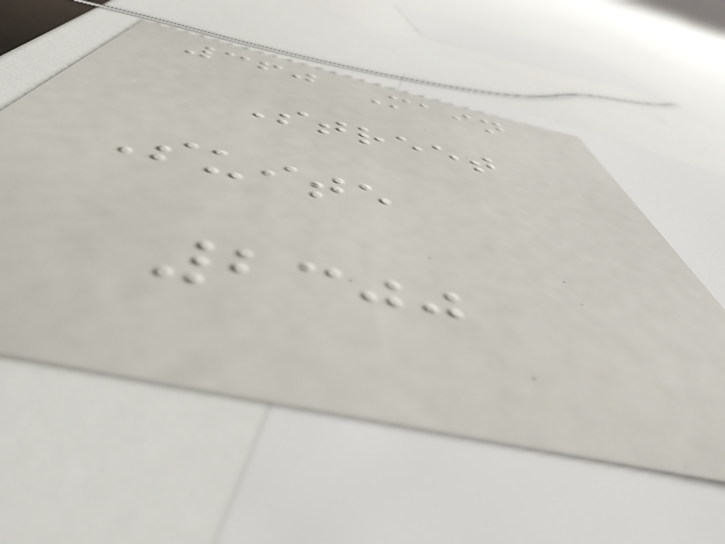360 Main
Street
Suite
2300
